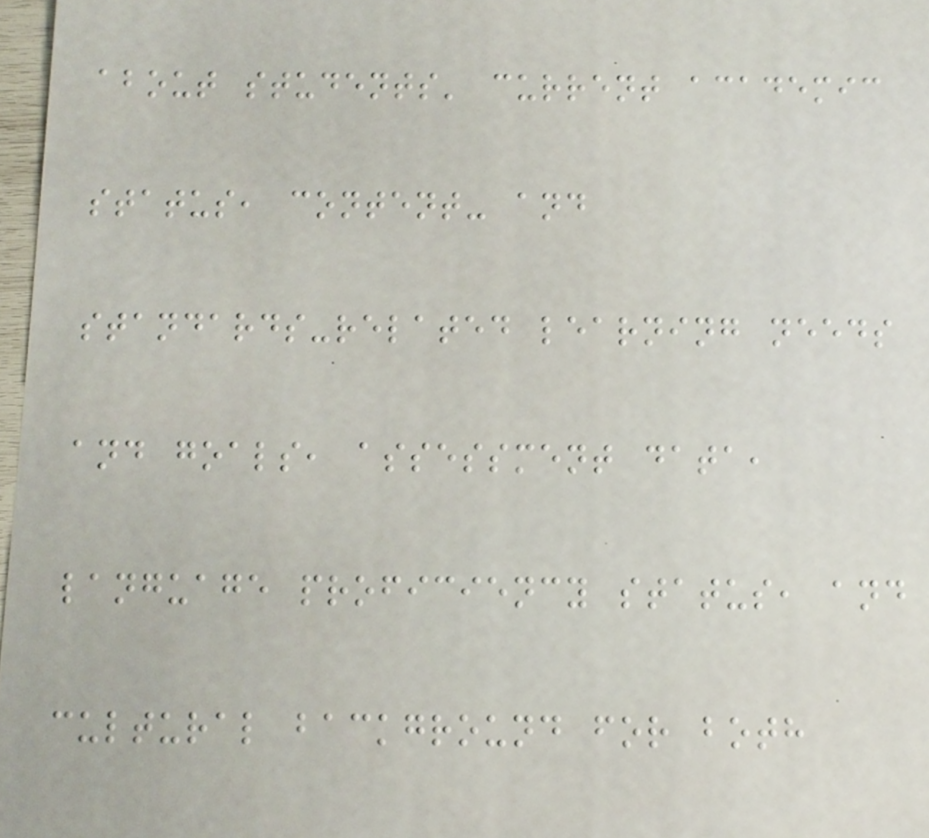about students' current academic
status, content- and
standards-related learning needs
and goals, assessment data,
language proficiency status, and
cultural background for both
